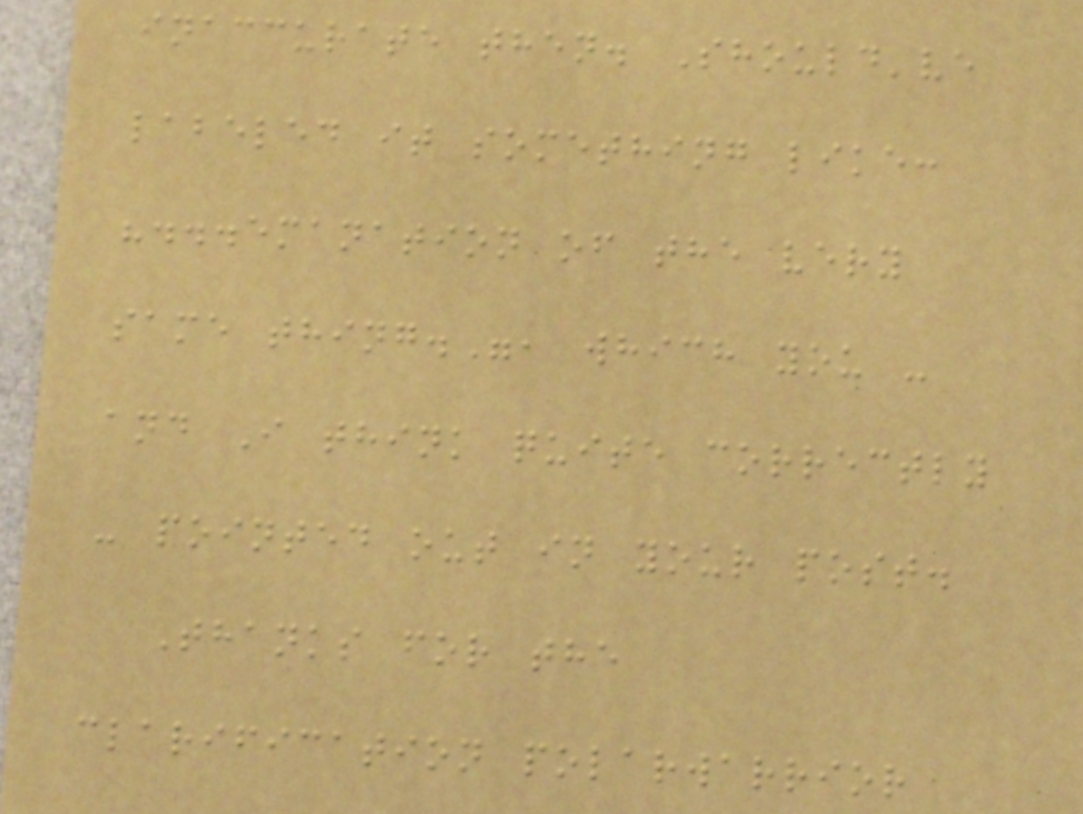inaccurate then. Should've
labeled it something like:
"...emanation of the very
same thing.", which you -
and I think quite correctly
- pointed out in your post.
Thanks for the
clarification polarwarrior
